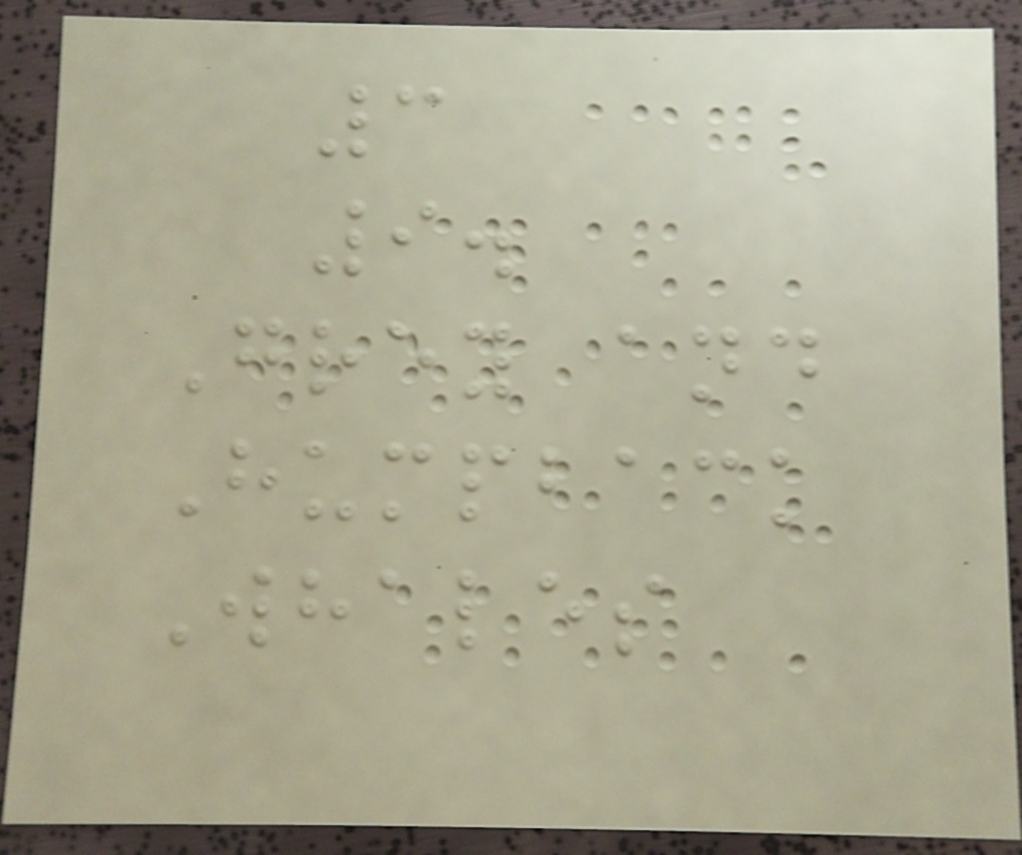3
9.
Grey and
Humpback
Whales
